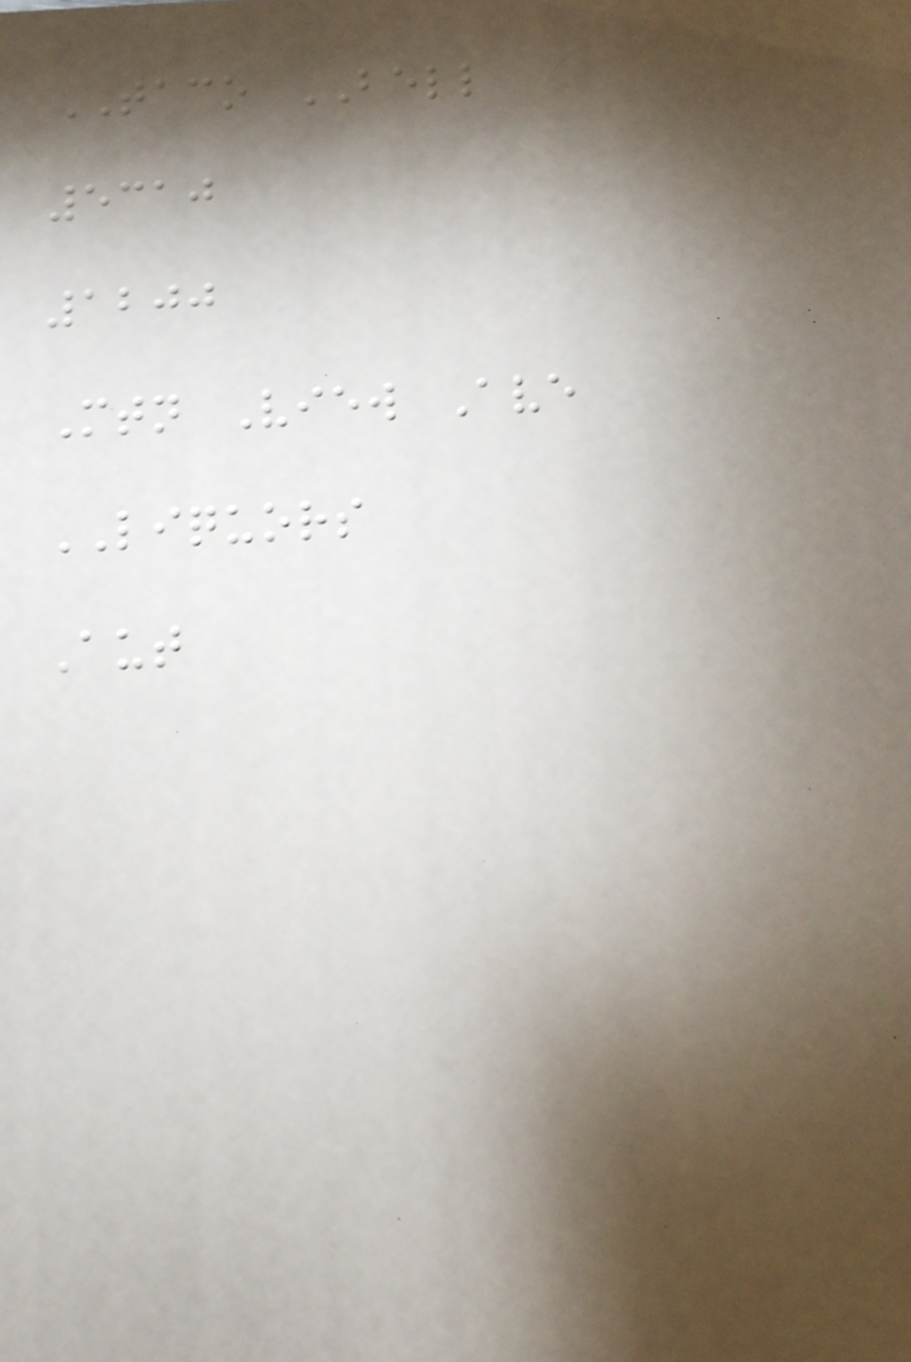TACO BELL
5310
1200
Mtn View Ave
LIQUORS
Aut
